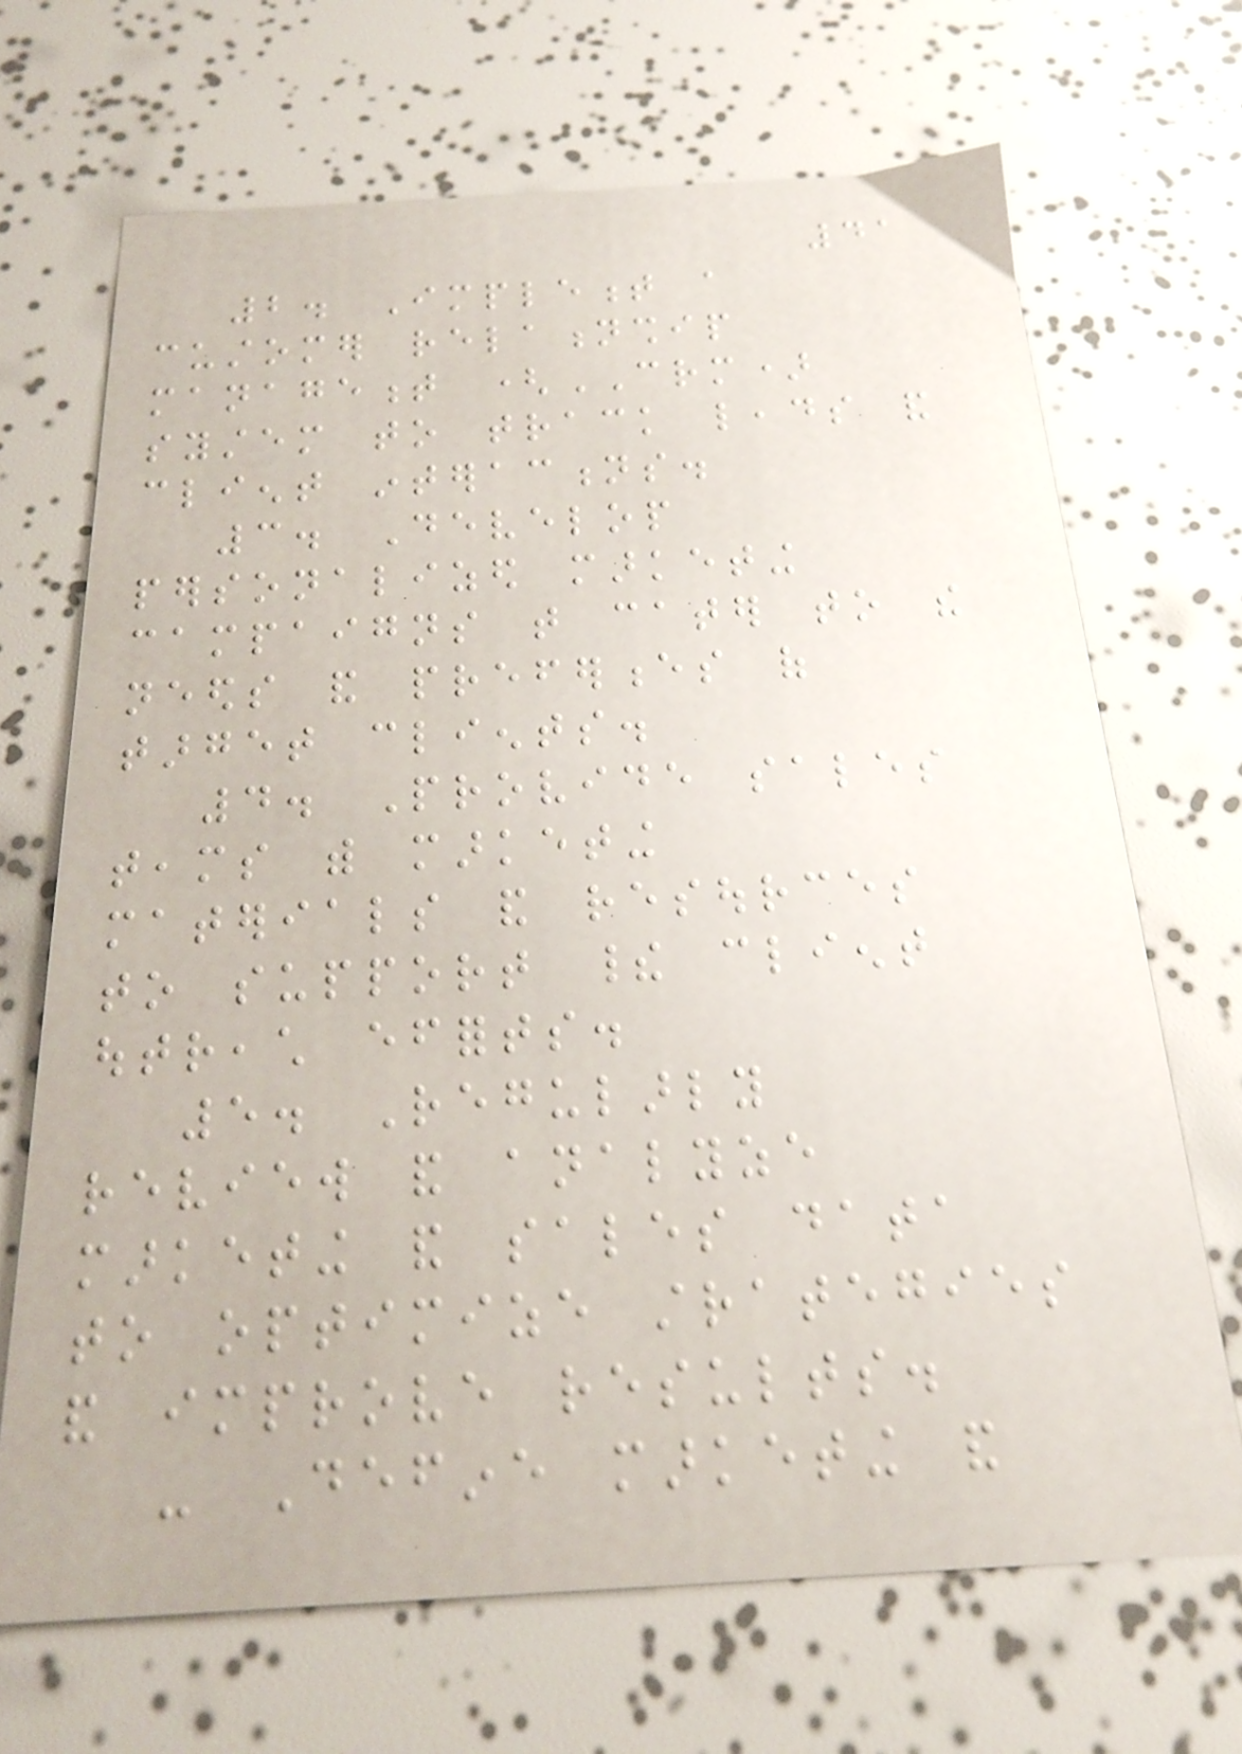41
2. Implement a
customer relationship
management (CRM)
system to track leads and
client interactions.
3. Develop
personalized marketing
campaigns that cater to the
needs and preferences of
target clients.
4. Provide sales
teams with marketing
materials and resources
to support their client
outreach efforts.
5. Regularly
review and analyze
marketing and sales data
to optimize strategies
and improve results.
- Define marketing and
